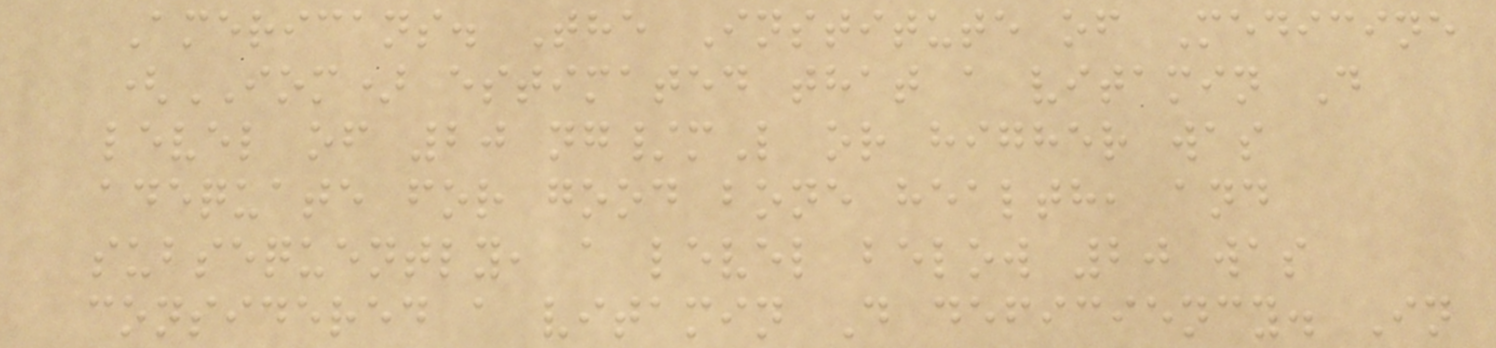Americans. The Institute of Medicine
(IOM) estimated that a vitamin D
level of 20 ng/mL or higher was
adequate for good bone health, and
subsequently, a level below 20 was
considered a vitamin D deficiency. In
